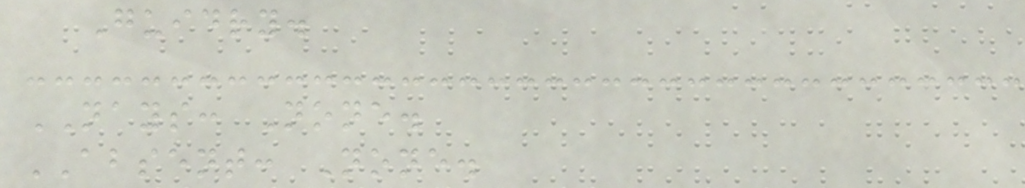Guidry.
NAYS: None.
ABSENT: None.
